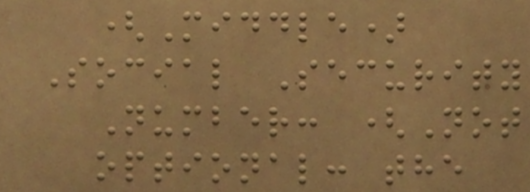(Middle)
Social Security
Number: (Not
optional: the
